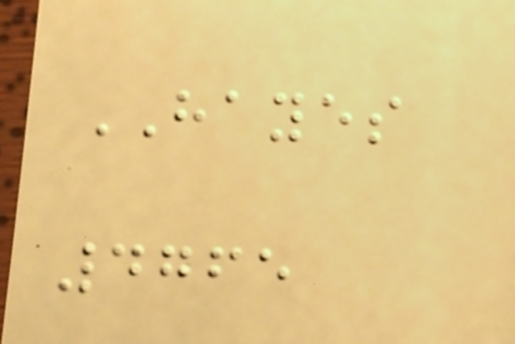HAYES
4765
